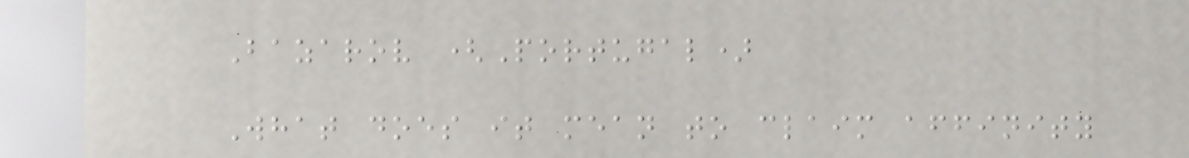Bazarov (Portugal)
What does it mean to claim affinity
